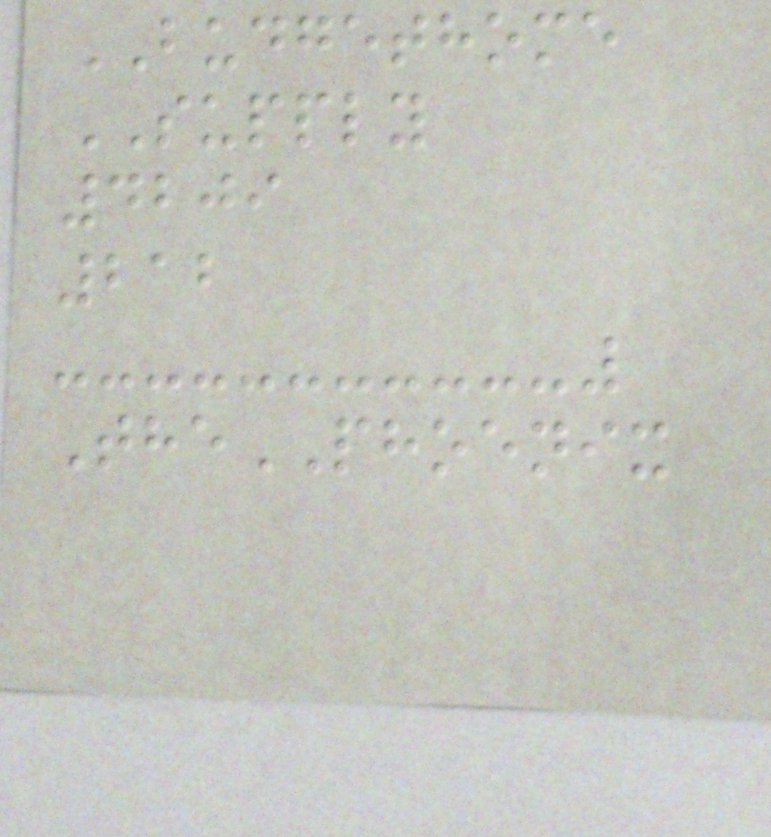BUDGETHOME
SUPPLY
4209
212
ThePHOENIX
